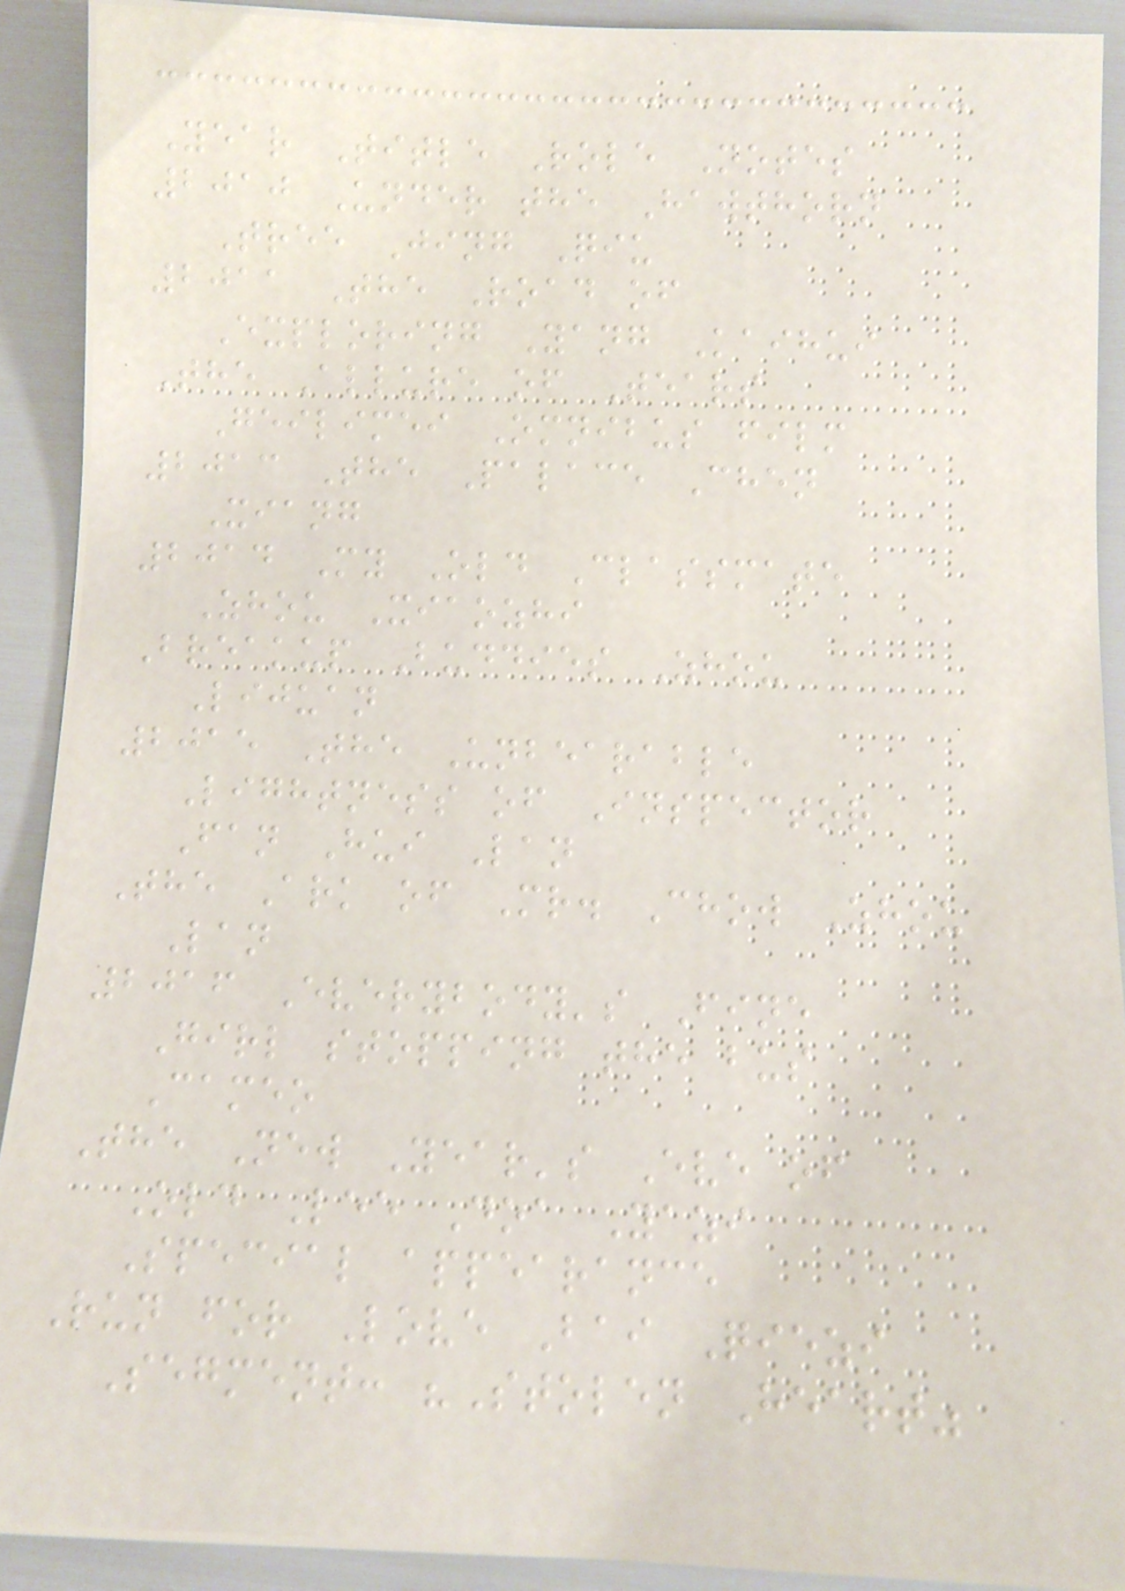Year Title Role Notes
2010 Under the Hawthorn
Tree Jing Qiu
2011 The Road of
Exploring Yang Kaihui
The Allure of Tears
Geilimei Omnibus film
2013 The Palace Chen
Xiang
2014 My Old Classmate
Zhou Xiaozhi
Breakup Buddies Zhou
Lijuan
2015 The Unbearable
Lightness of Inspector
Fan Hui Lan
The Ark of Mr. Chow Zhou
Lan
2016 Everybody's Fine
Girl stopping the bus
Cameo
The New Year's Eve of
Old Lee Doa Yazi
Special appearance
Run for Love Bai Qiezi
Segment: "Stolen Heart"
